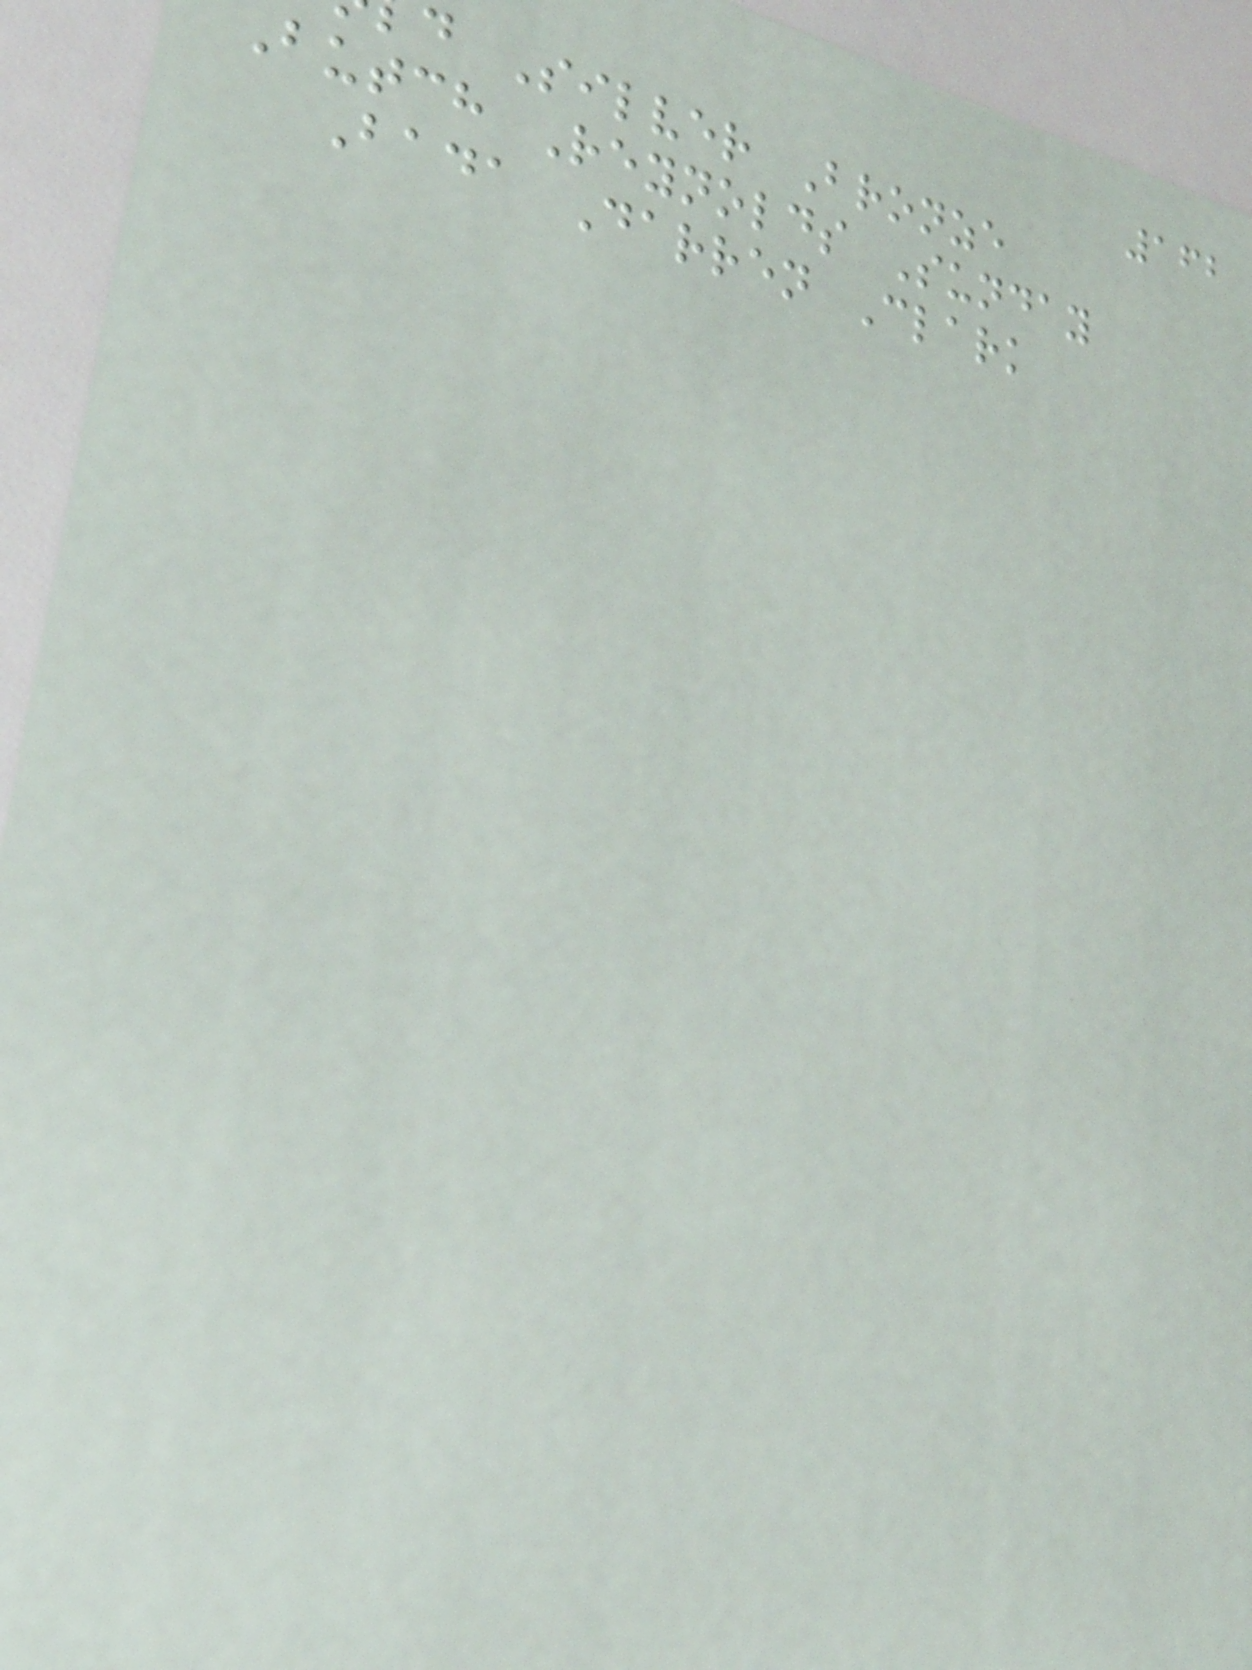162
d Silver Bronze
Butch Reynolds Sunday
Bada Darren Clark
